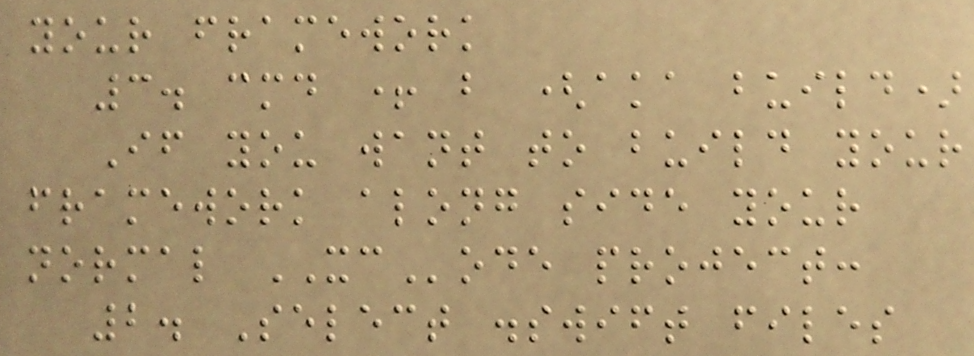your framework
3. cmd + b (aka build)
If you want to build your
framework along side your
normal XCode project:
2. Select .swift files
